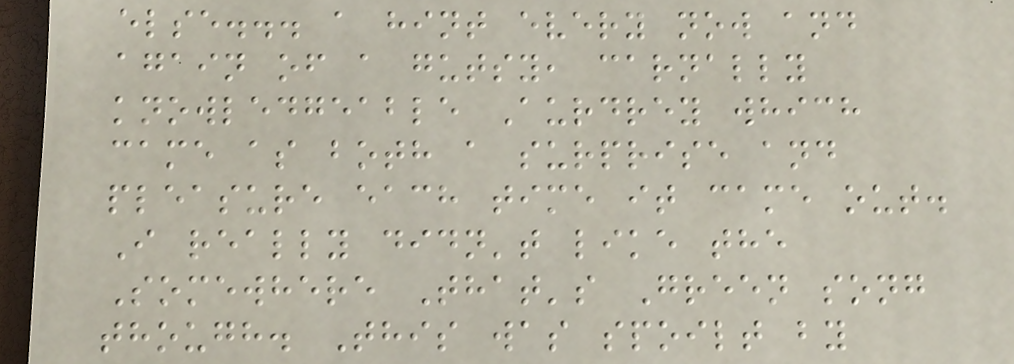else... a hint every now and
again of a gutsy, carnally
knowledgeable Aurdrey which
came as both a surprise and
pleasure each time it came out.
I really didn't like the
Somewhere That's Green song
though. This was spoilt by
